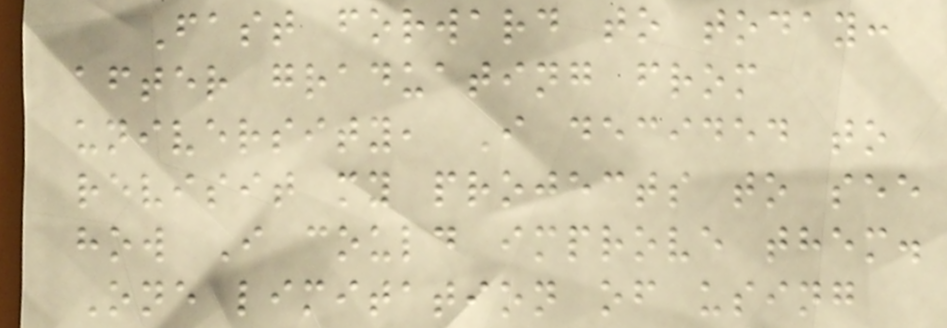Fast forward to today:
after graduating from
university, I decided to
revisit my projects to see
how I could improve them.
One limitation of using
